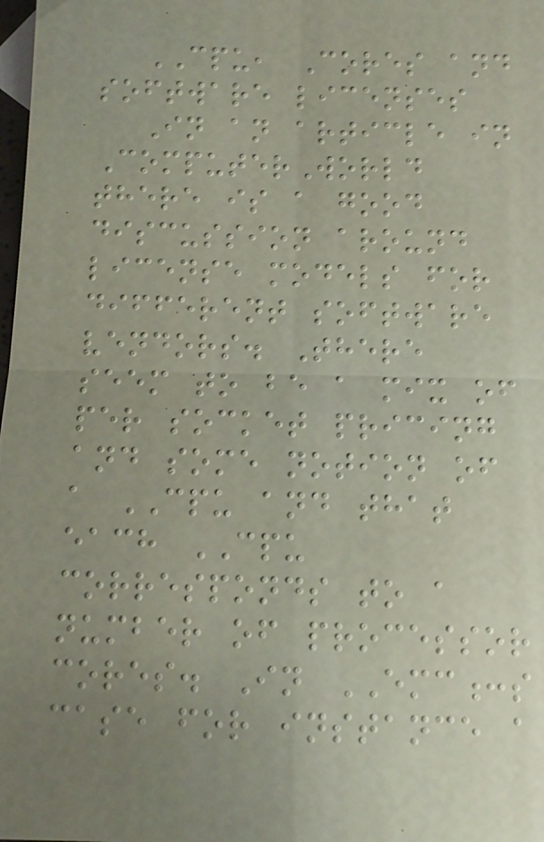CPU, Cores and
software licenses
In an article in
ComputerWorld
there is a good
discussion around
license models for
different software
vendors. There
seem to be a mix of
per socket pricing
and some notion of
a CPU and that
each CPU
corresponds to a
number of processor
cores. In EMC:s
case for instance a
